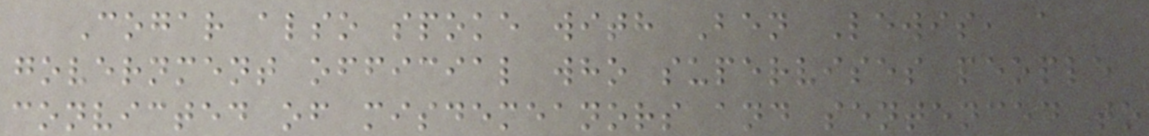Cogar also spoke with Ben Lewis, a
government official who supervises people
convicted of misdemeanors and sentenced to
